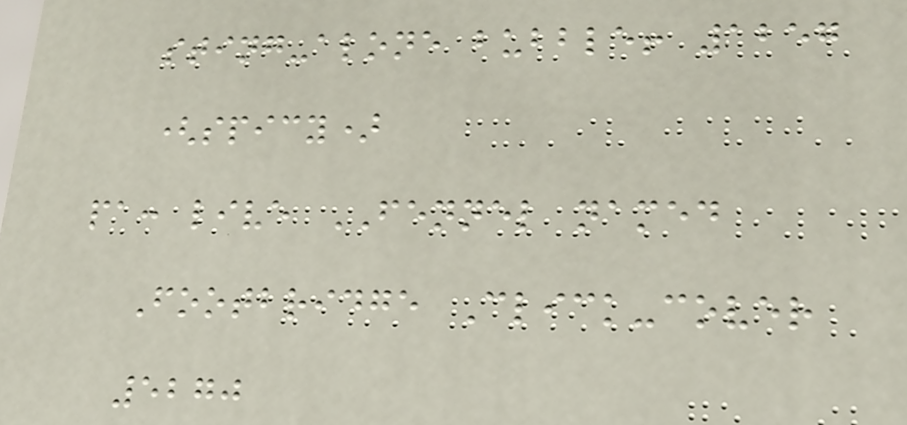sting-alone bubble! 1257
(spicy)
pa: live FENNEL named
Footbridge Click-cover
5270
